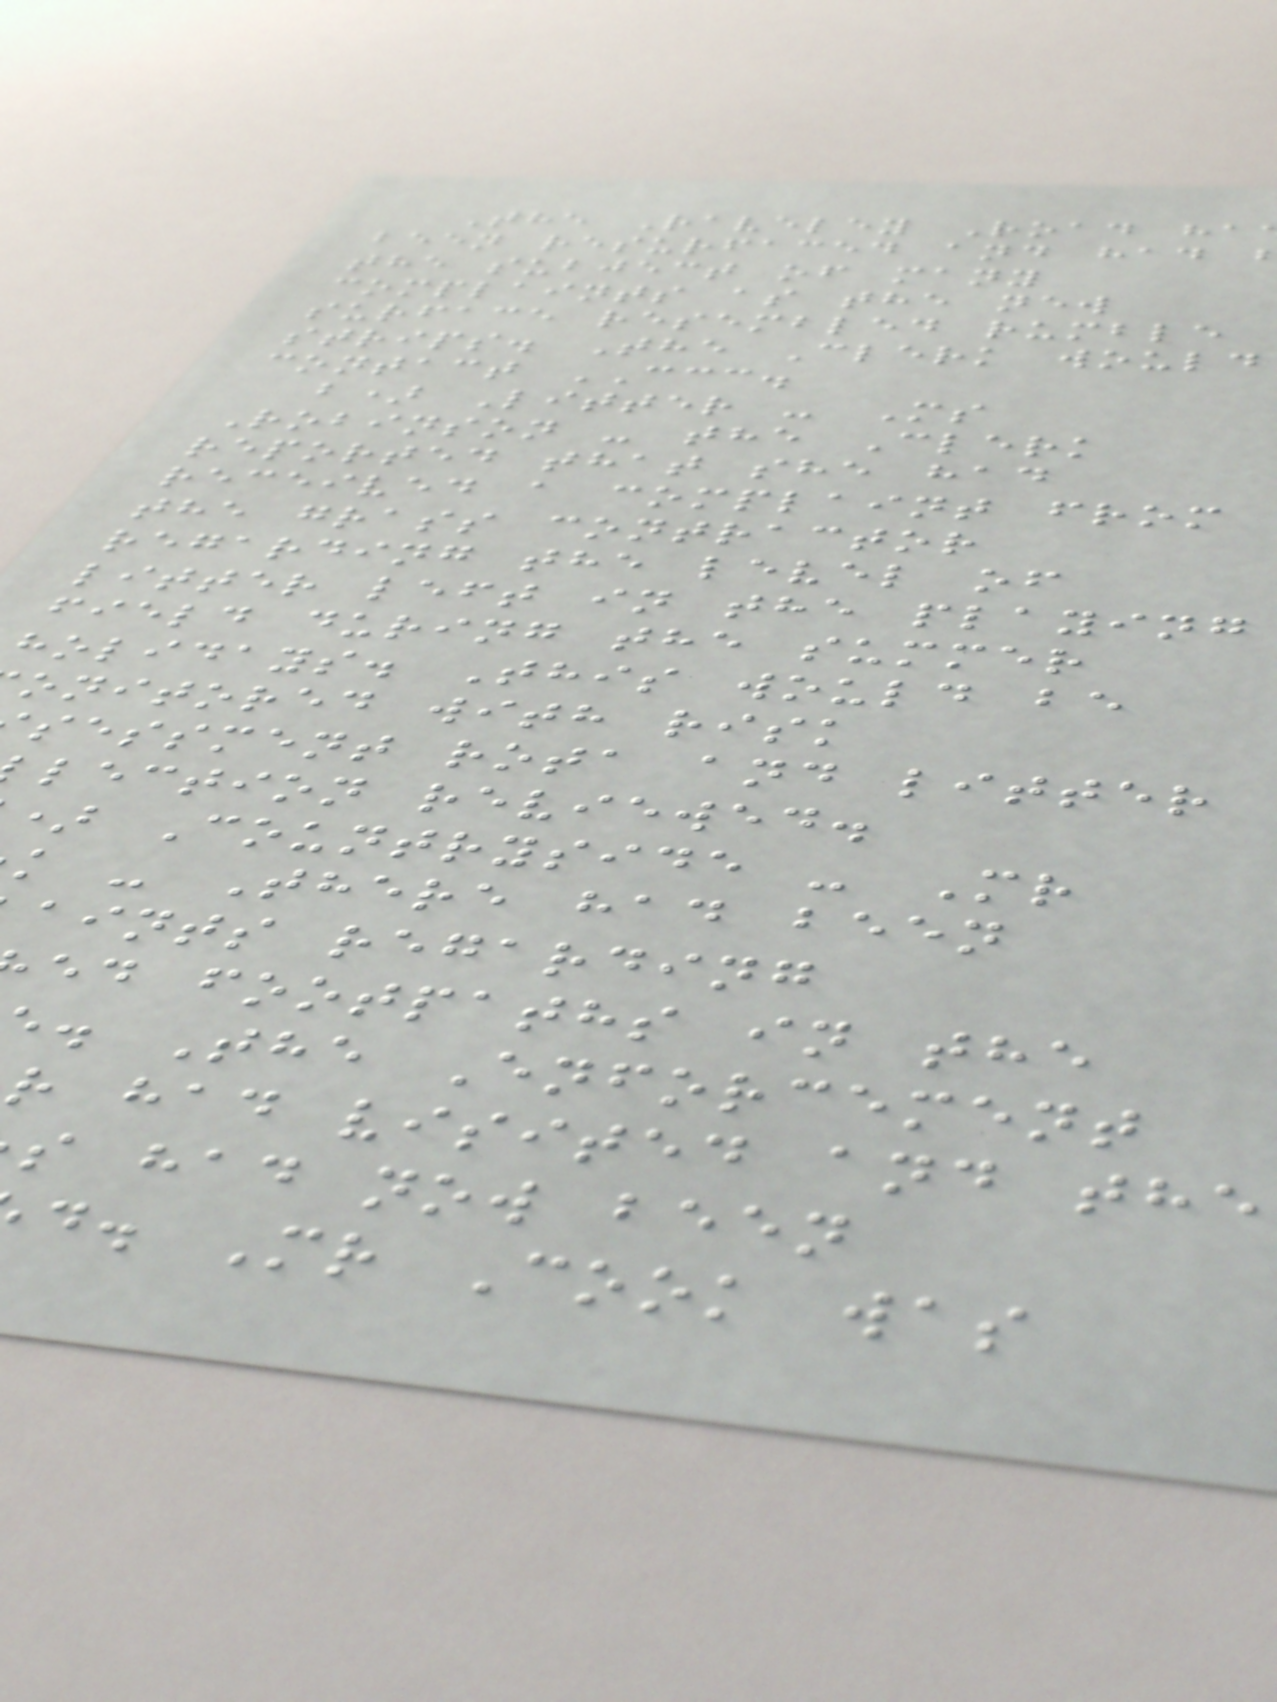The Raveley Road ha
been resurfaced and had
the subject of many
complaints as the new
surface resembled rumble
strips. The Clerk would
contact CCC.
b) Litter - Ms
Robinson - the Clerk
reported that she had
received a complaint from
the grass contractor
regarding the level of
litter left in the playing
field during the summer
holidays. This would be
onitored with risk
sessment rota and litter
lection reviewed.
) Countryside - Mr
k - There had been
aints regarding
ed footpaths in the
. The Enforcement
r had visited and the
s had now been
d. Mr Cook was
